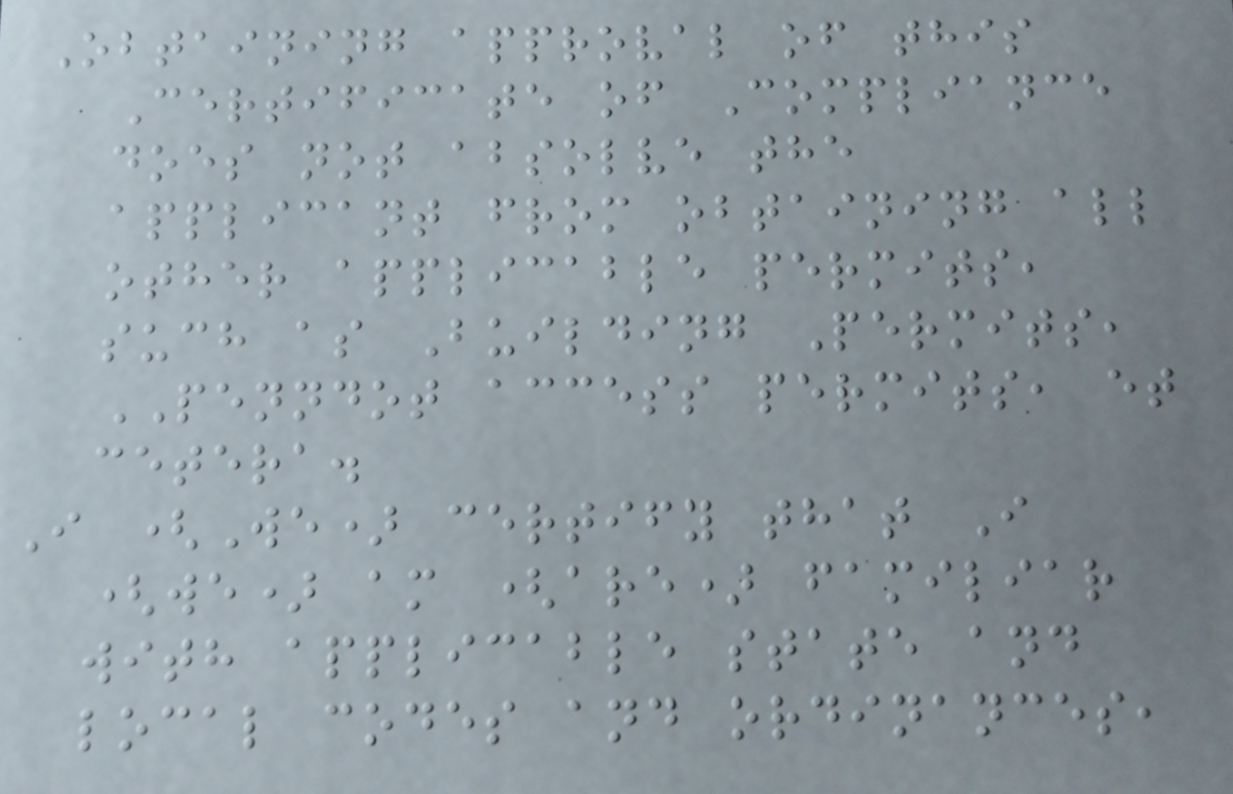Obtaining approval of this
Certificate of Compliance
does not absolve the
applicant from obtaining all
other applicable permits,
such as Building Permits,
PENNDOT access permits, et
cetera.
I (We) certify that I
(we) am (are) familiar
with applicable state and
local codes and ordinances,
